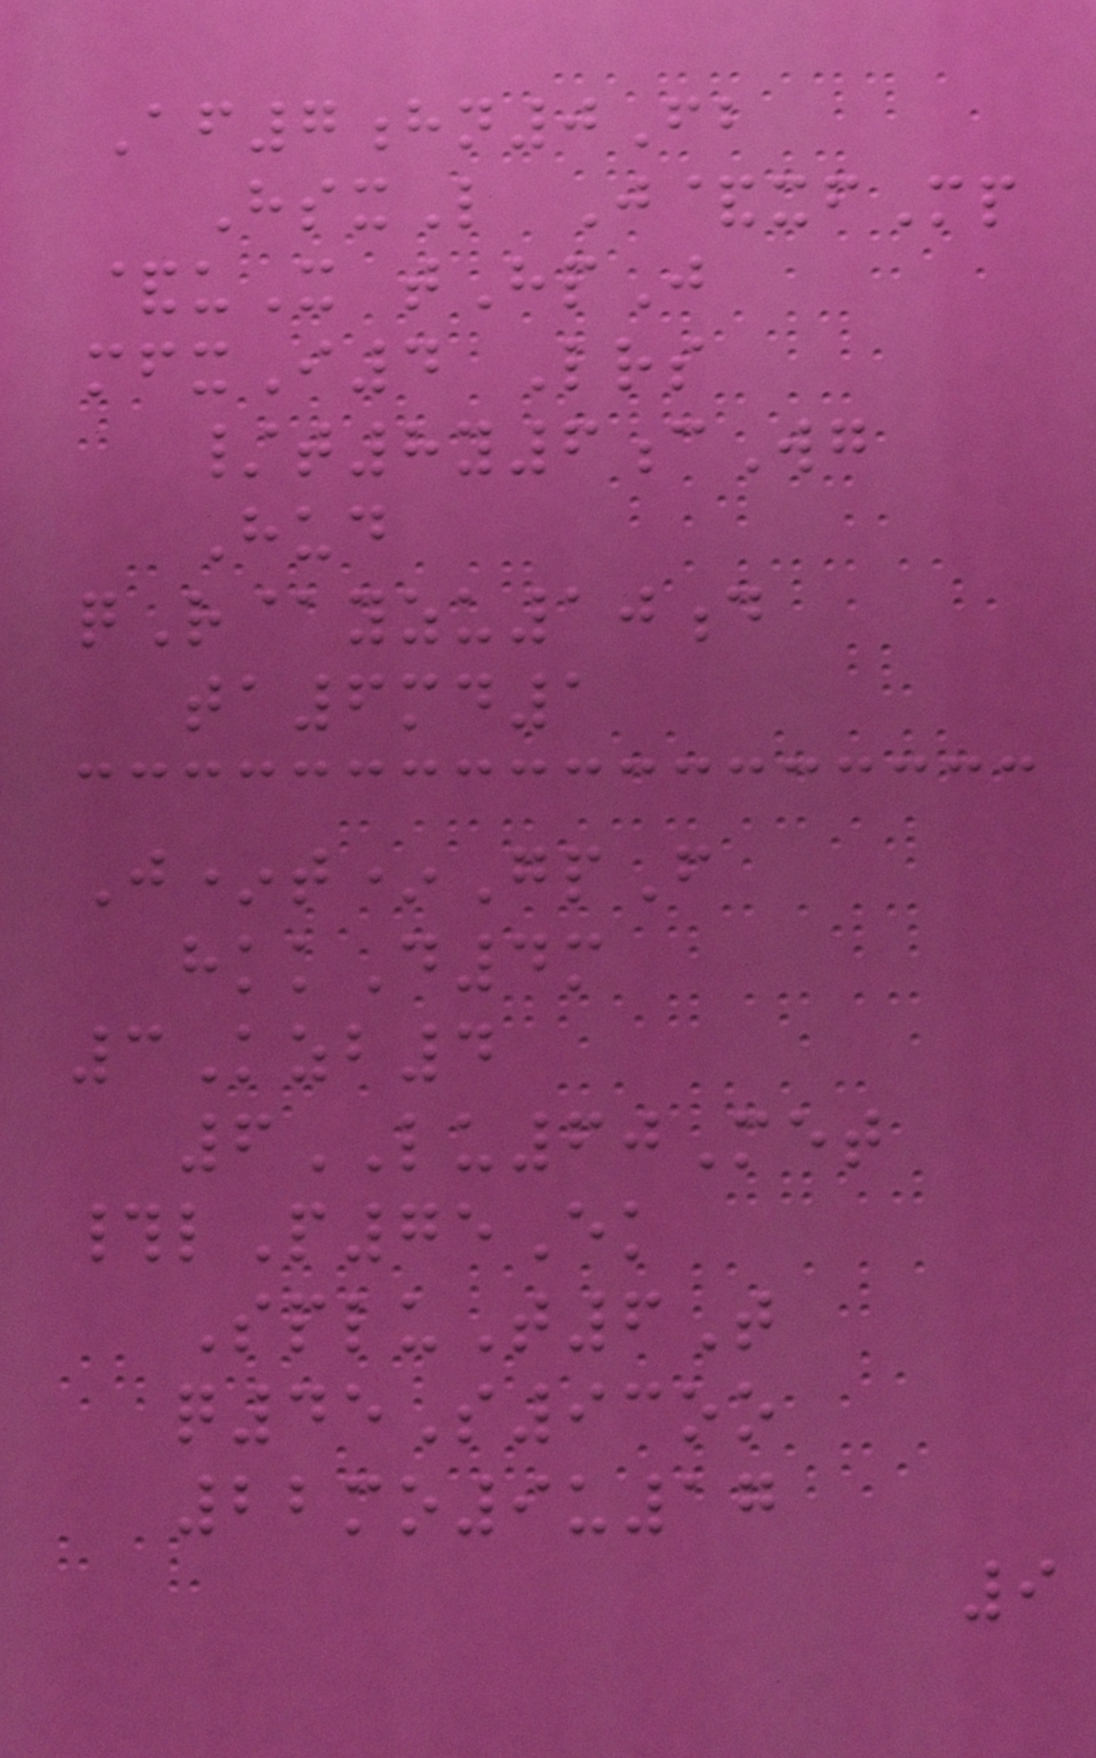Af7hn0Fb
HsxL J&xfMp
&uX tHpJ
mfxI4 Lrs
/t8y6cWg
Hud
qR@yzu10d
ta6md1
J*t*GpF
hkkD4m
3Kzb4
6LU60Met
#lP75Ek
SpluT6T
q45S93oo
22mo9u17
9
